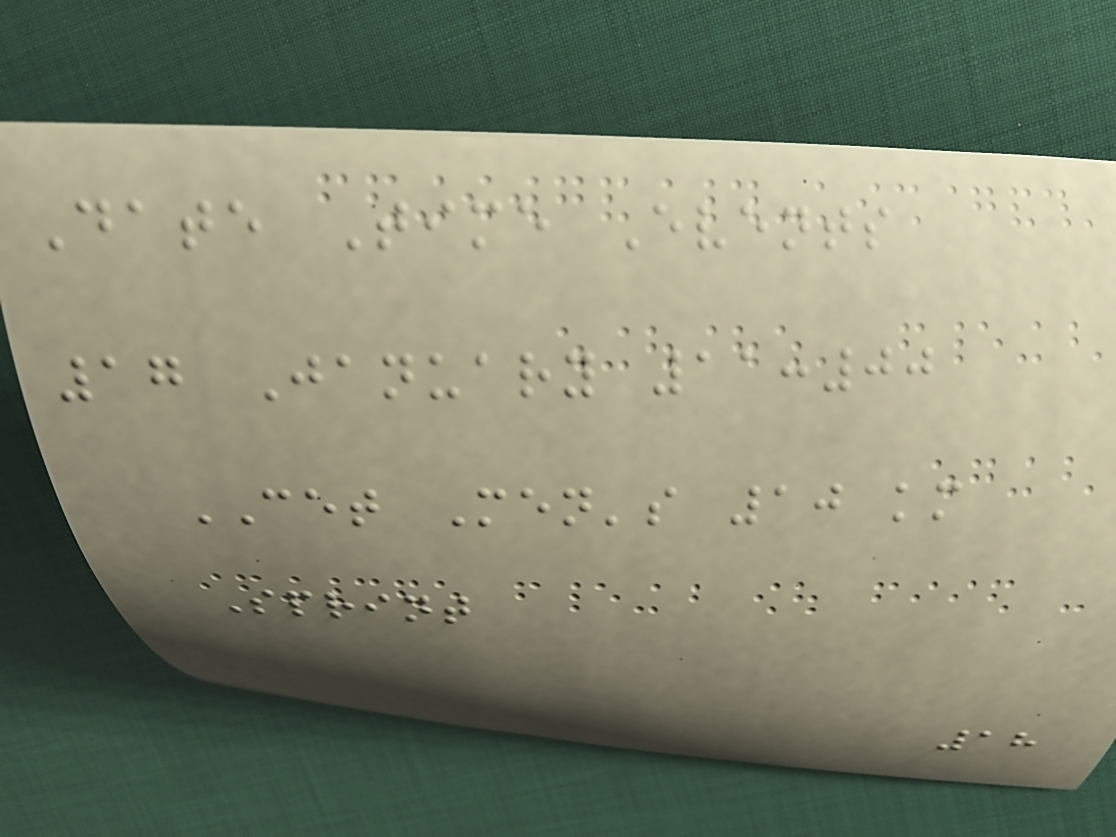Date Time Events
17 January 11:00
CET Men's 10 km
Sprint
18
